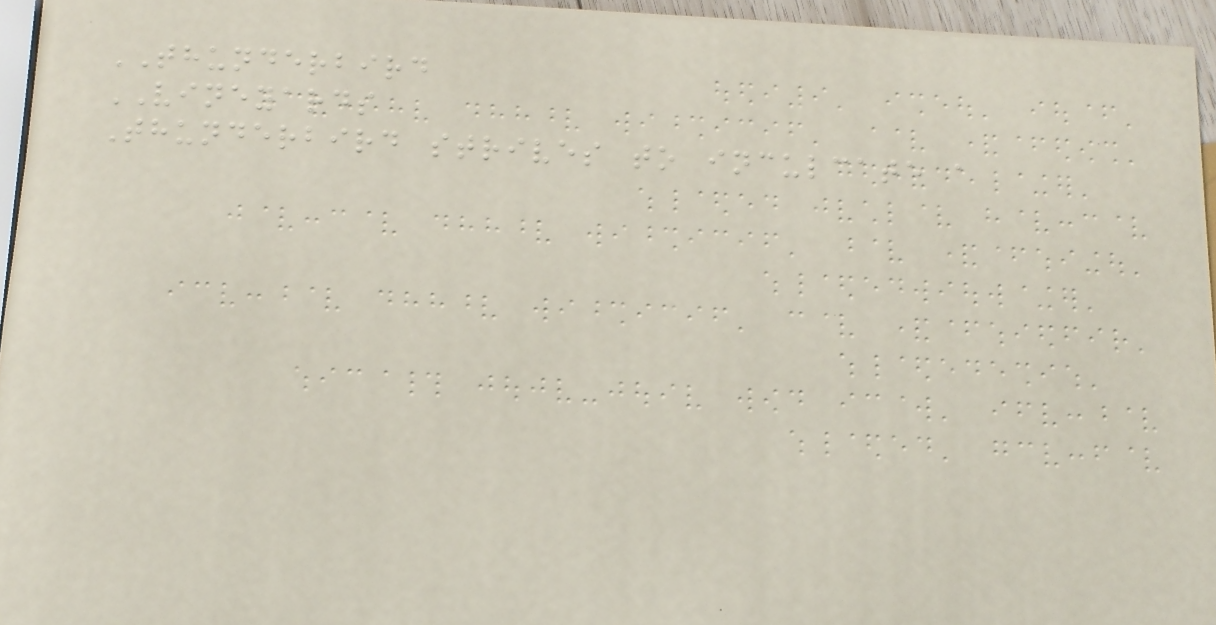THUNDERBIRD
VINEYARDS
Thunderbird strives to inculcate a
